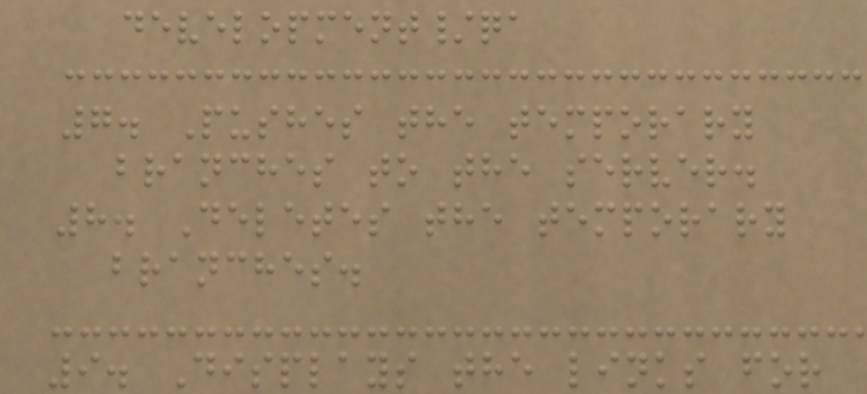development/qa
7. Pushes the temporary
branches to the server.
8. Deletes the temporary
branches.
9. Displays the links for
